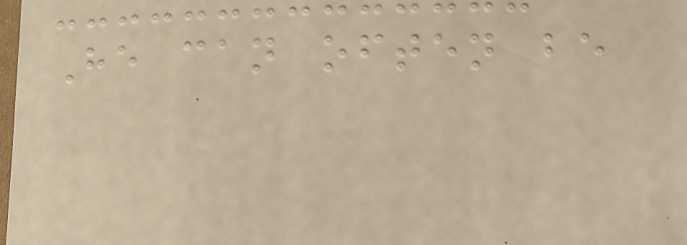He can often be
